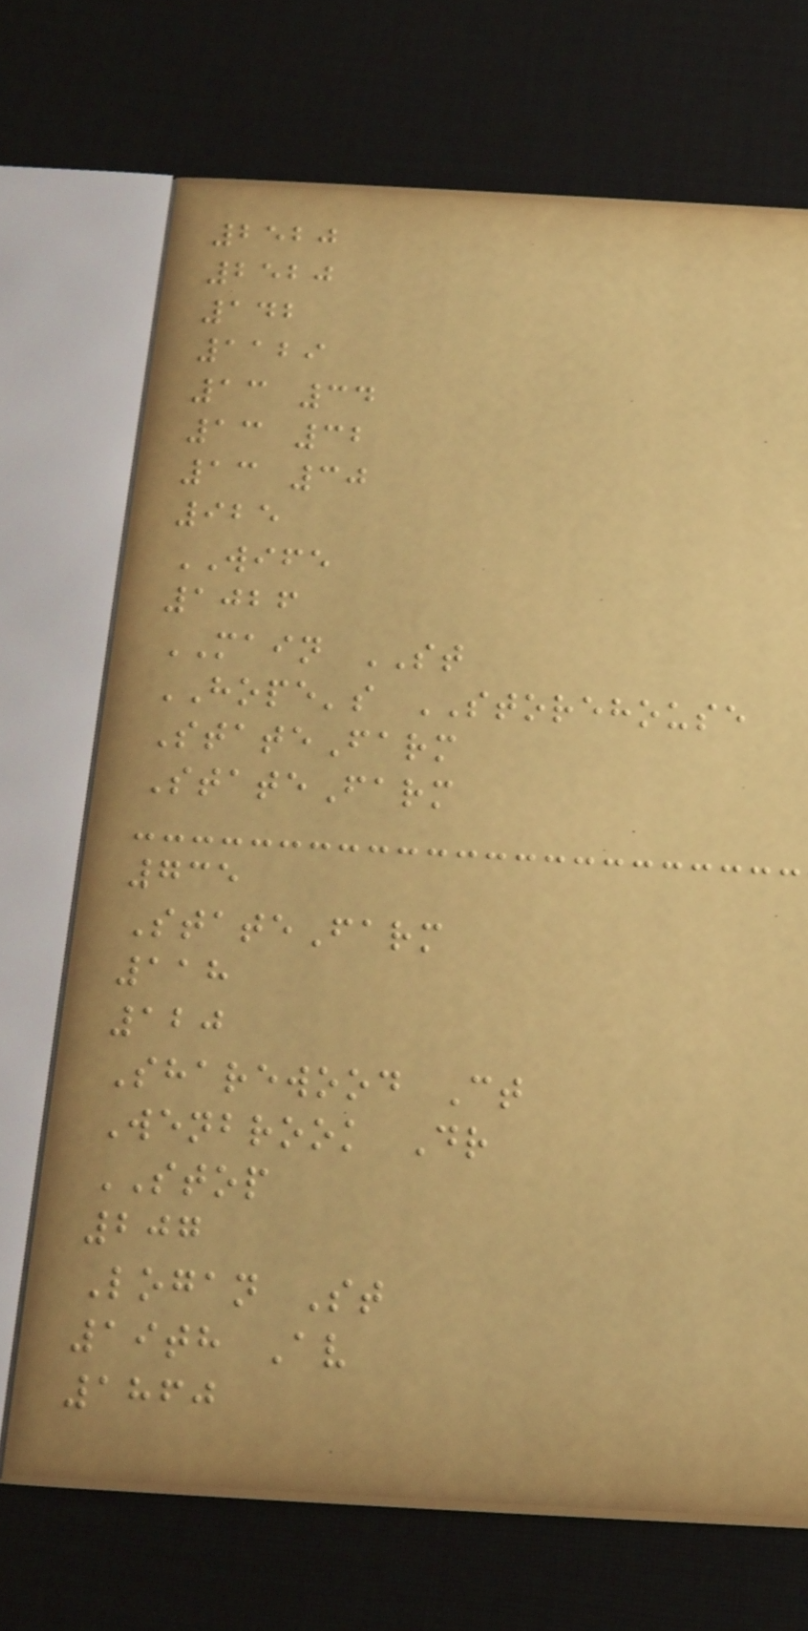2520
2520
142
1129
13 34
13 32
13 30
925
WIFE
1026
MAIN ST
HOPE's STOREHOUSE
StateFarm
StateFarm
735
StateFarm
118
120
Sharewood Ct
Wenbrook Dr
STOP
207
Logan St
19th Av
1860
